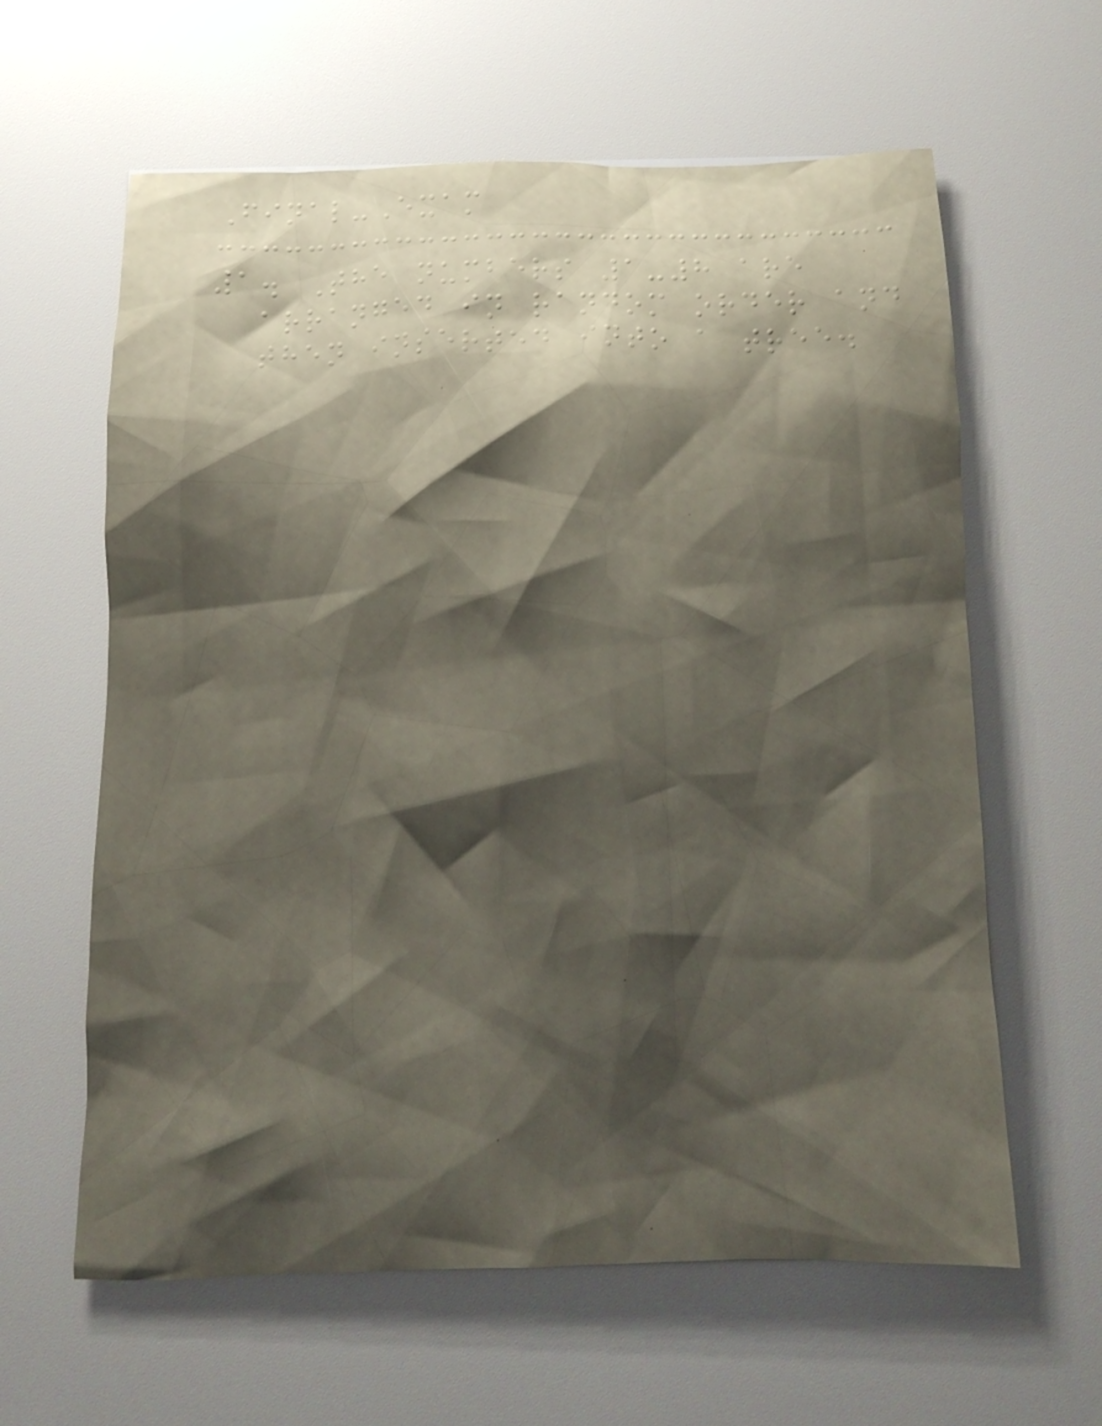Final-Exam
1. The numbers 1-8 are
arranged in random order and
then inserted into a tree.
